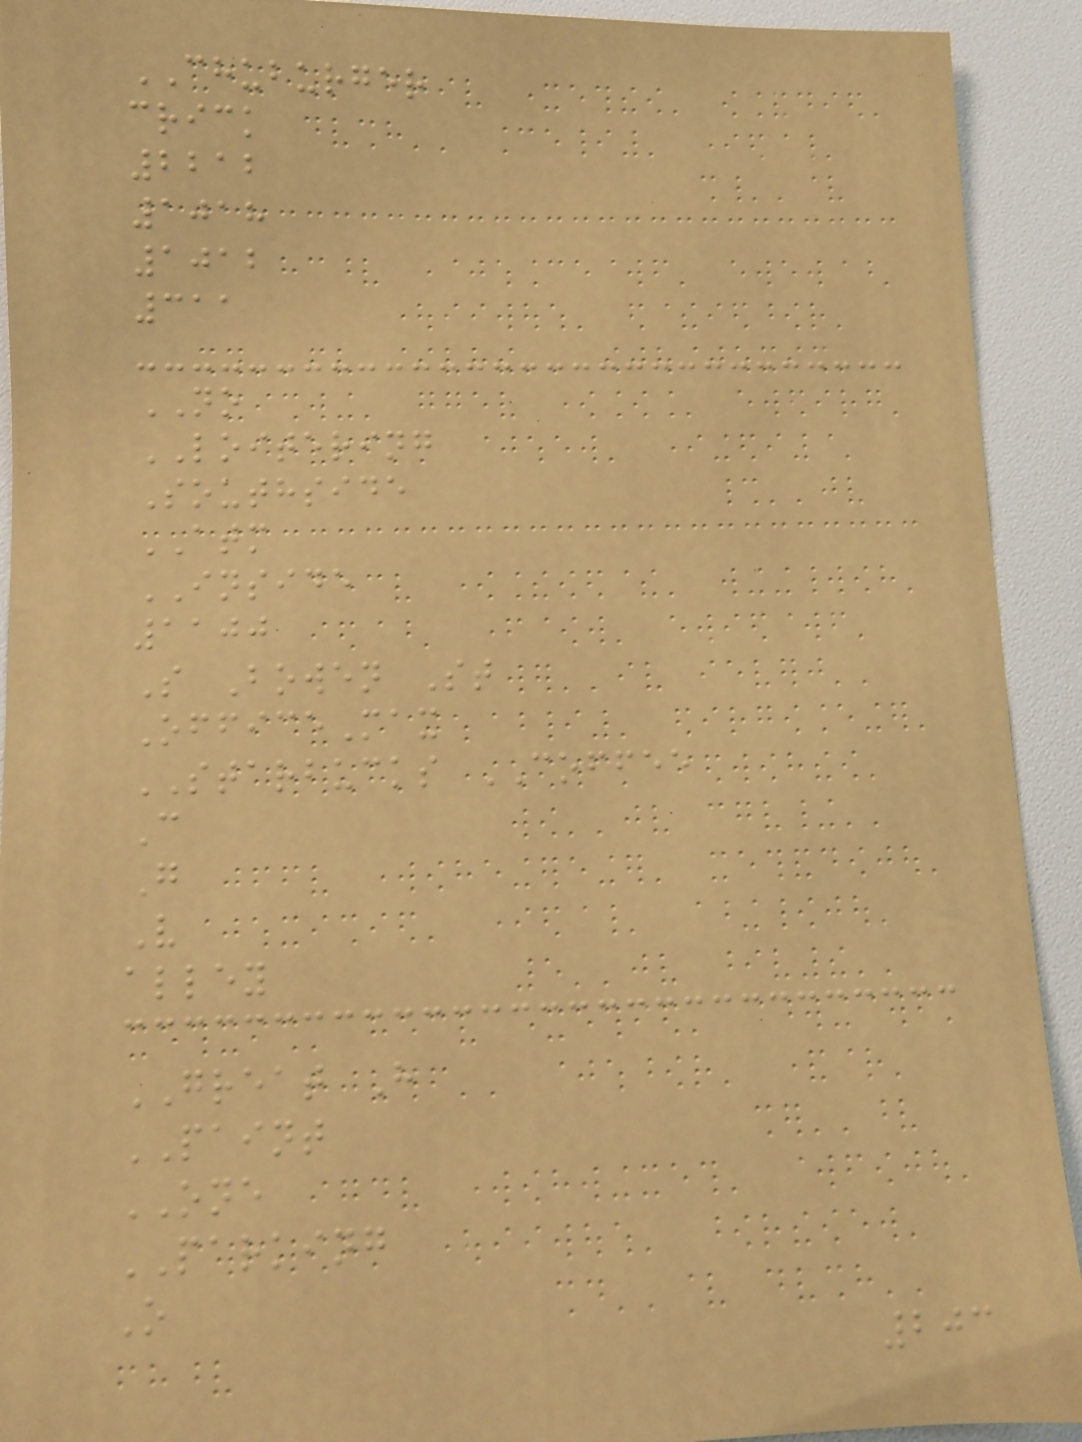CHUBURGER
crick
2212
1018
1012
311
NO
LOITERING
Southside
ATM
INSIDE
1100
S Bowen St
OfficeMax
STARBUCKS COFFEE
C
G
V
alley
GREAT H
PAINT
ONE
PARKING
O
203
